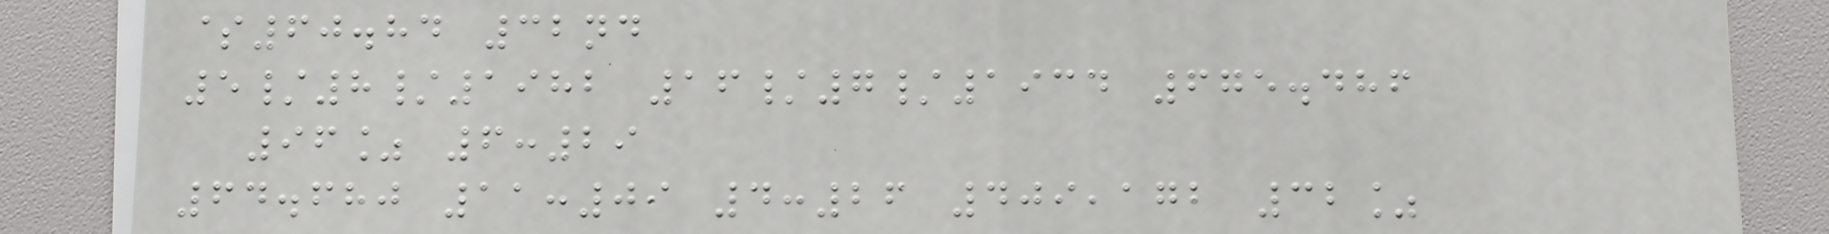$60.84 32nd
5/8/1982 16/7/1934 675.486
96% 6:29
64.680 11:09 4:26 409,172 32%
